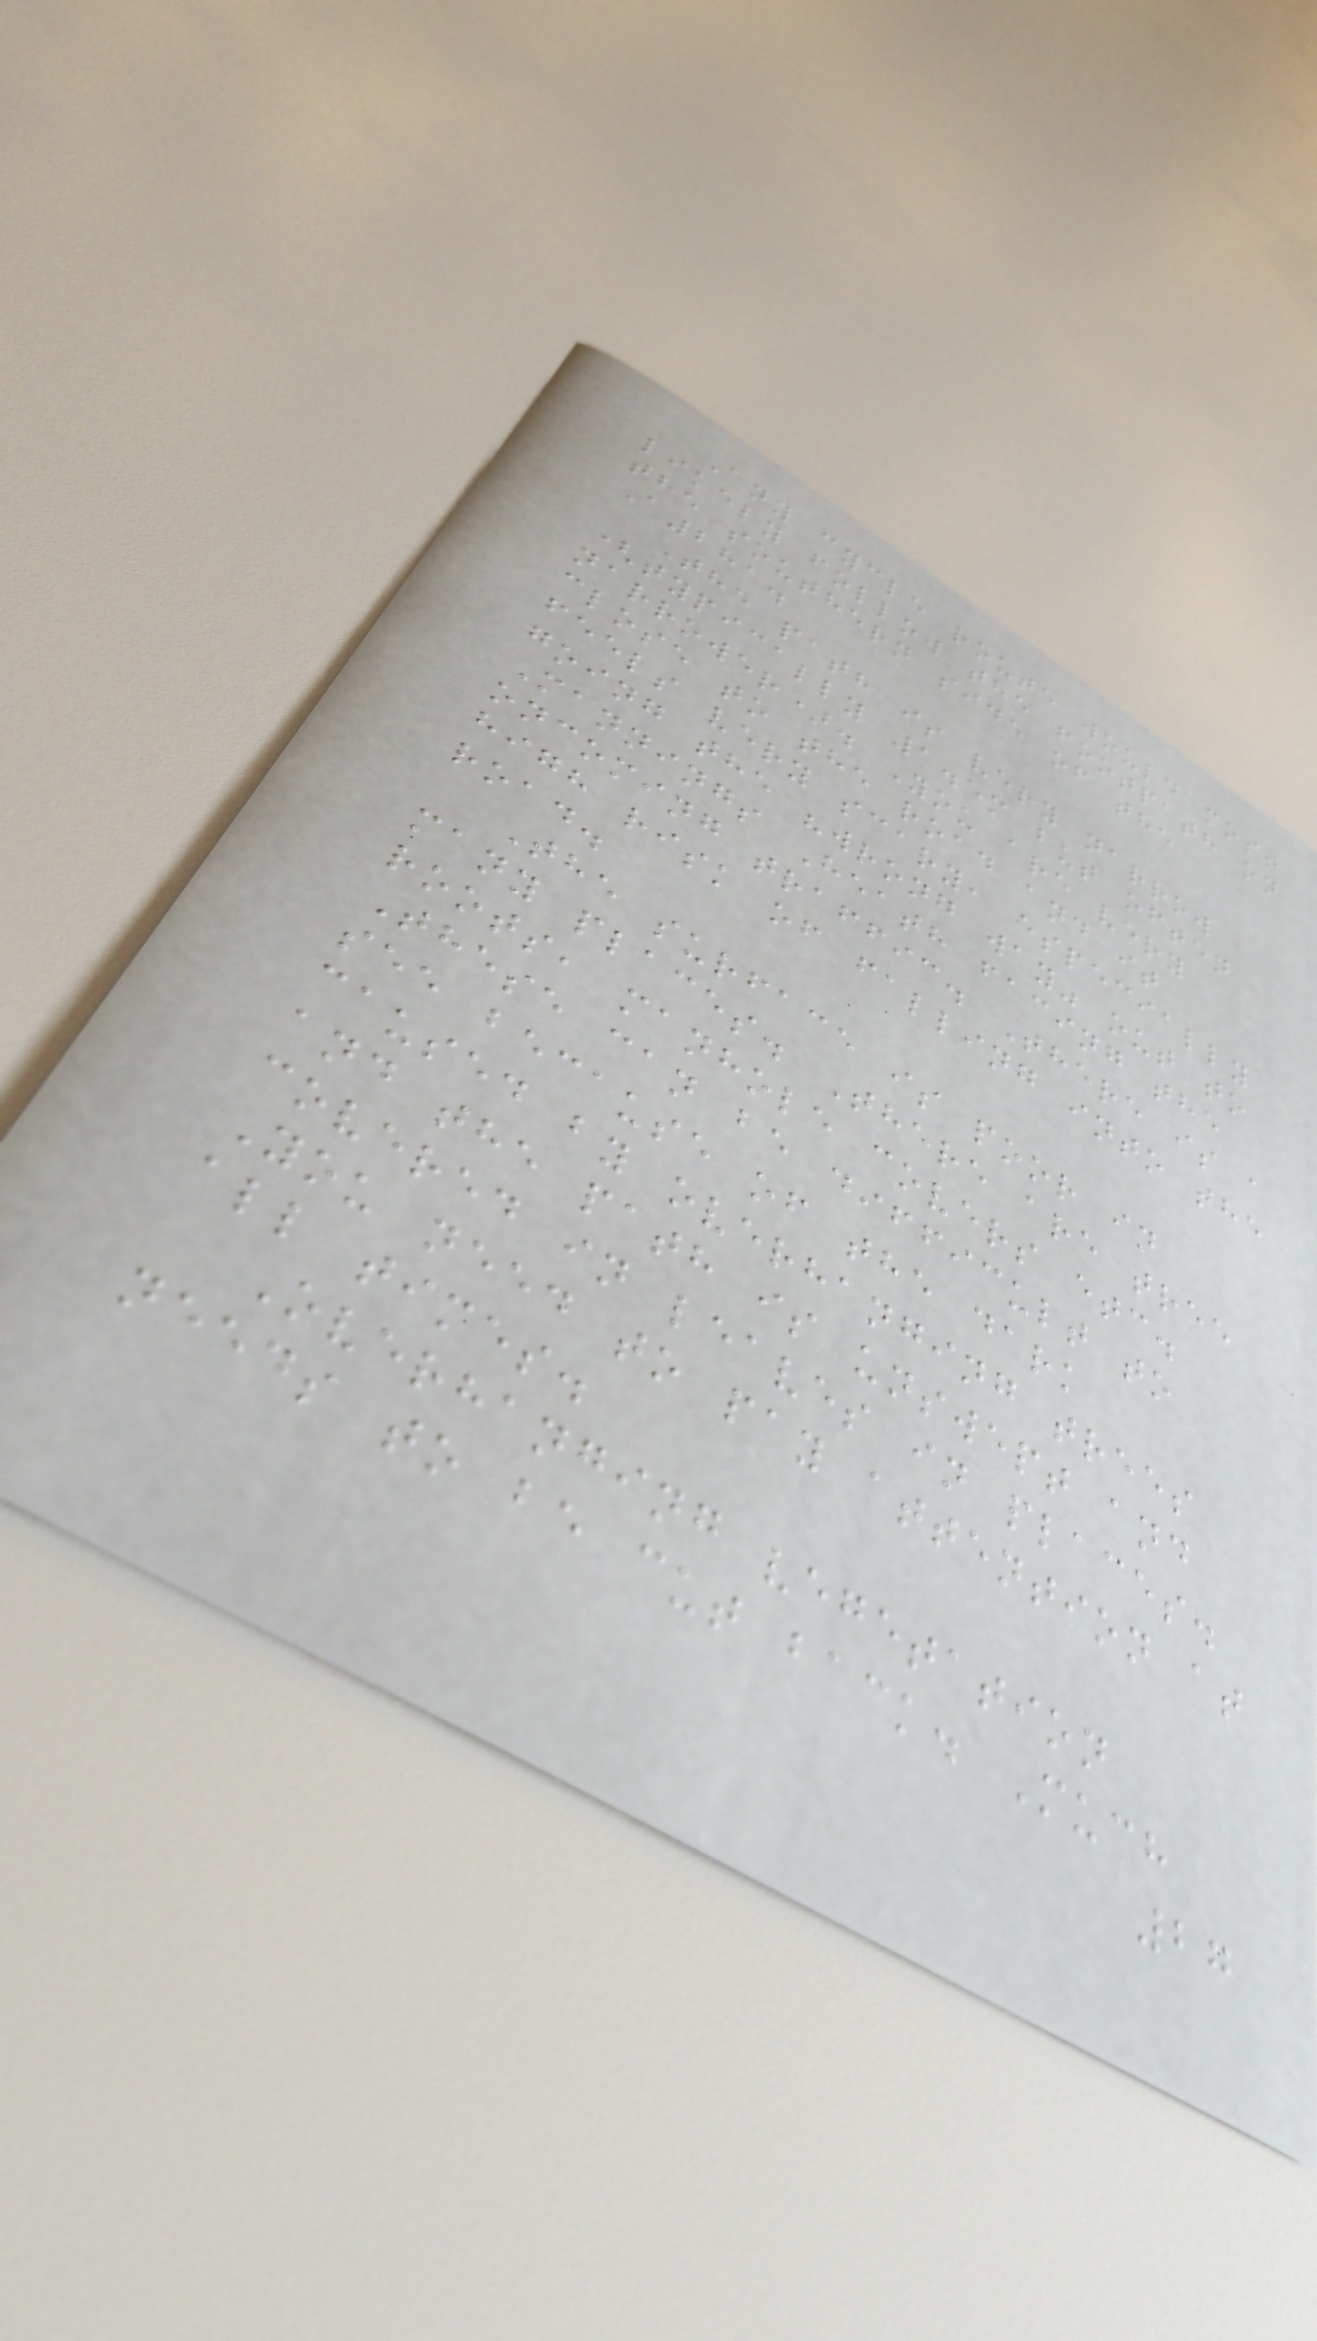Any cycle route would most
likely follow the footpath on
the southern side of the
A281.
The path is very narrow
(typically 1.5m but often
narrower). You are very
close to the road and it
feels very scary, especially
going the "wrong way" out to
Mannings Heath facing the
oncoming traffic. There is a
high risk of falling into the
road.
The surface is poor in
many places. There are tree
roots, manhole covers etc.
These can be difficult to
see because of the dark
caused by overhanging trees
and the path is unswept and
covered in leaves in places.
You need to pay attention at
all times.
Overhanging vegetation
needs to be cut back. Much
27
